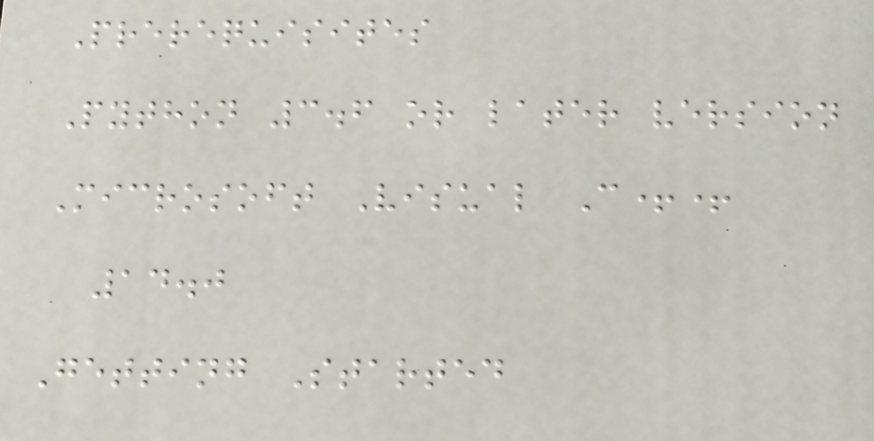Prerequisites
Python 3.6 or later version
Microsoft Visual C++
14.0
Getting Started
